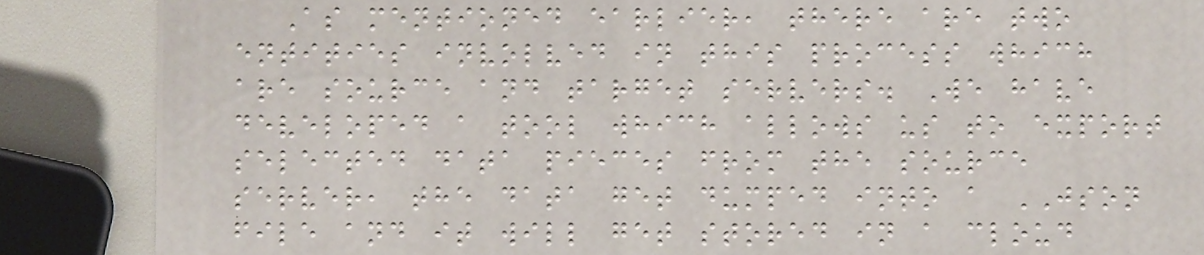As mentioned earlier, there are two
entities involved in this process which
are source and target servers. We have
developed a tool which allows us to export
selected data pieces from the source
server, the data get dumped into a JSON
file and it will get stored in a cloud
